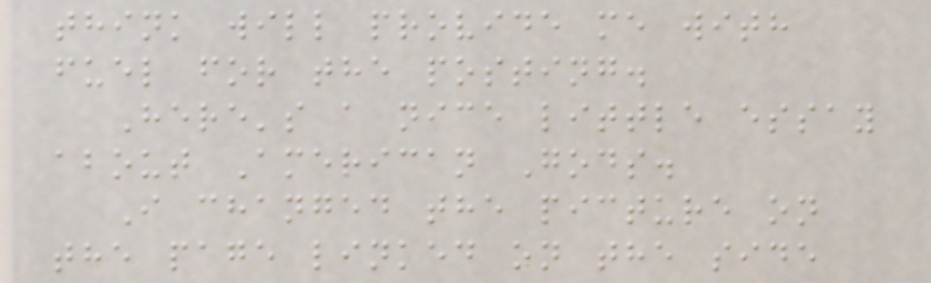think will provide me with
fuel for the posting.
Here's a nice little essay
about American Gods.
I changed the picture on
the page linked on the side
